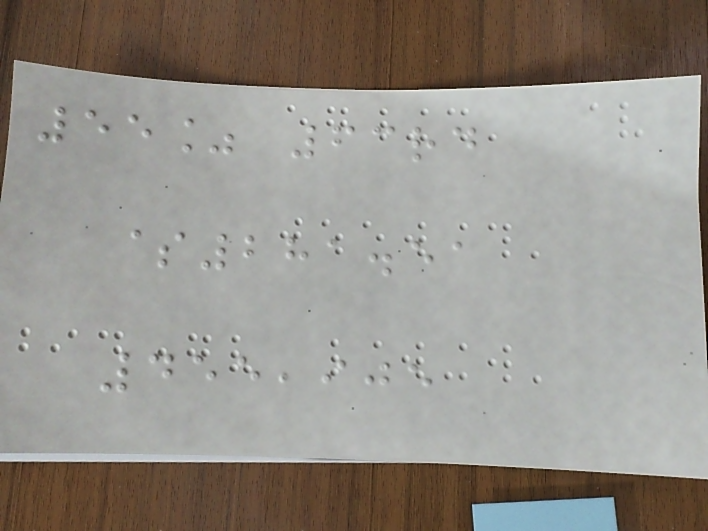55% 63rd
$281.51
455,905
